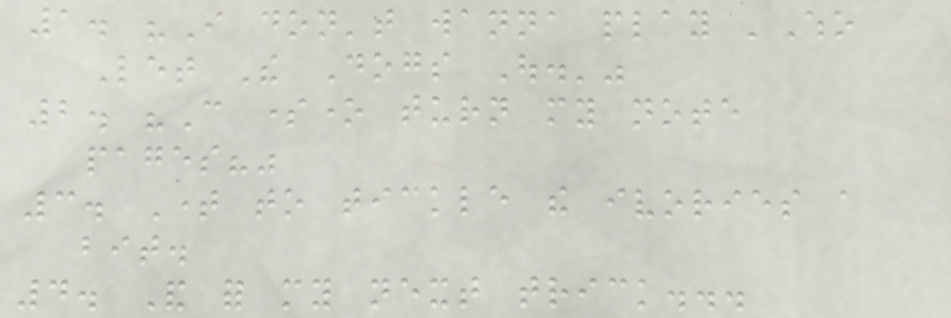1. "I don't wanna play 'Who
Let The Dogs Out.'"
2. "Can someone turn my note
pages?"
3. Time to tickle the ivories a
bit.
4. And for my next trick...
